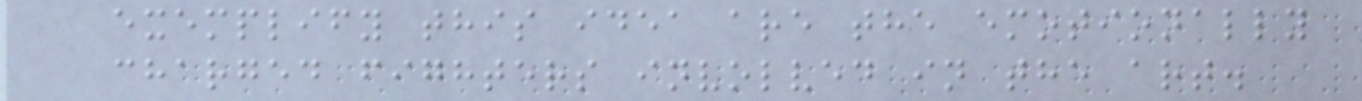exemplify this idea are the emotionally
charged fighters involved in the art.
